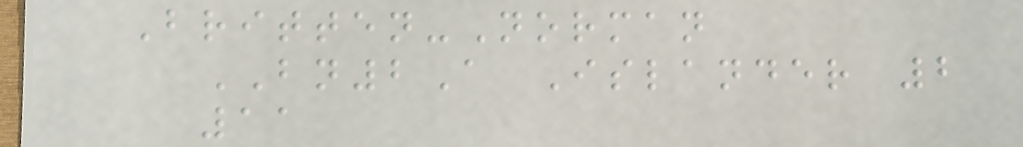Britten-Norman
BN2A Islander 2
11
